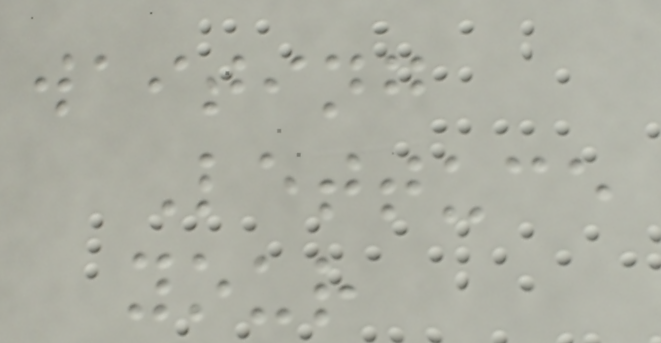waiting
Lettuce
your
